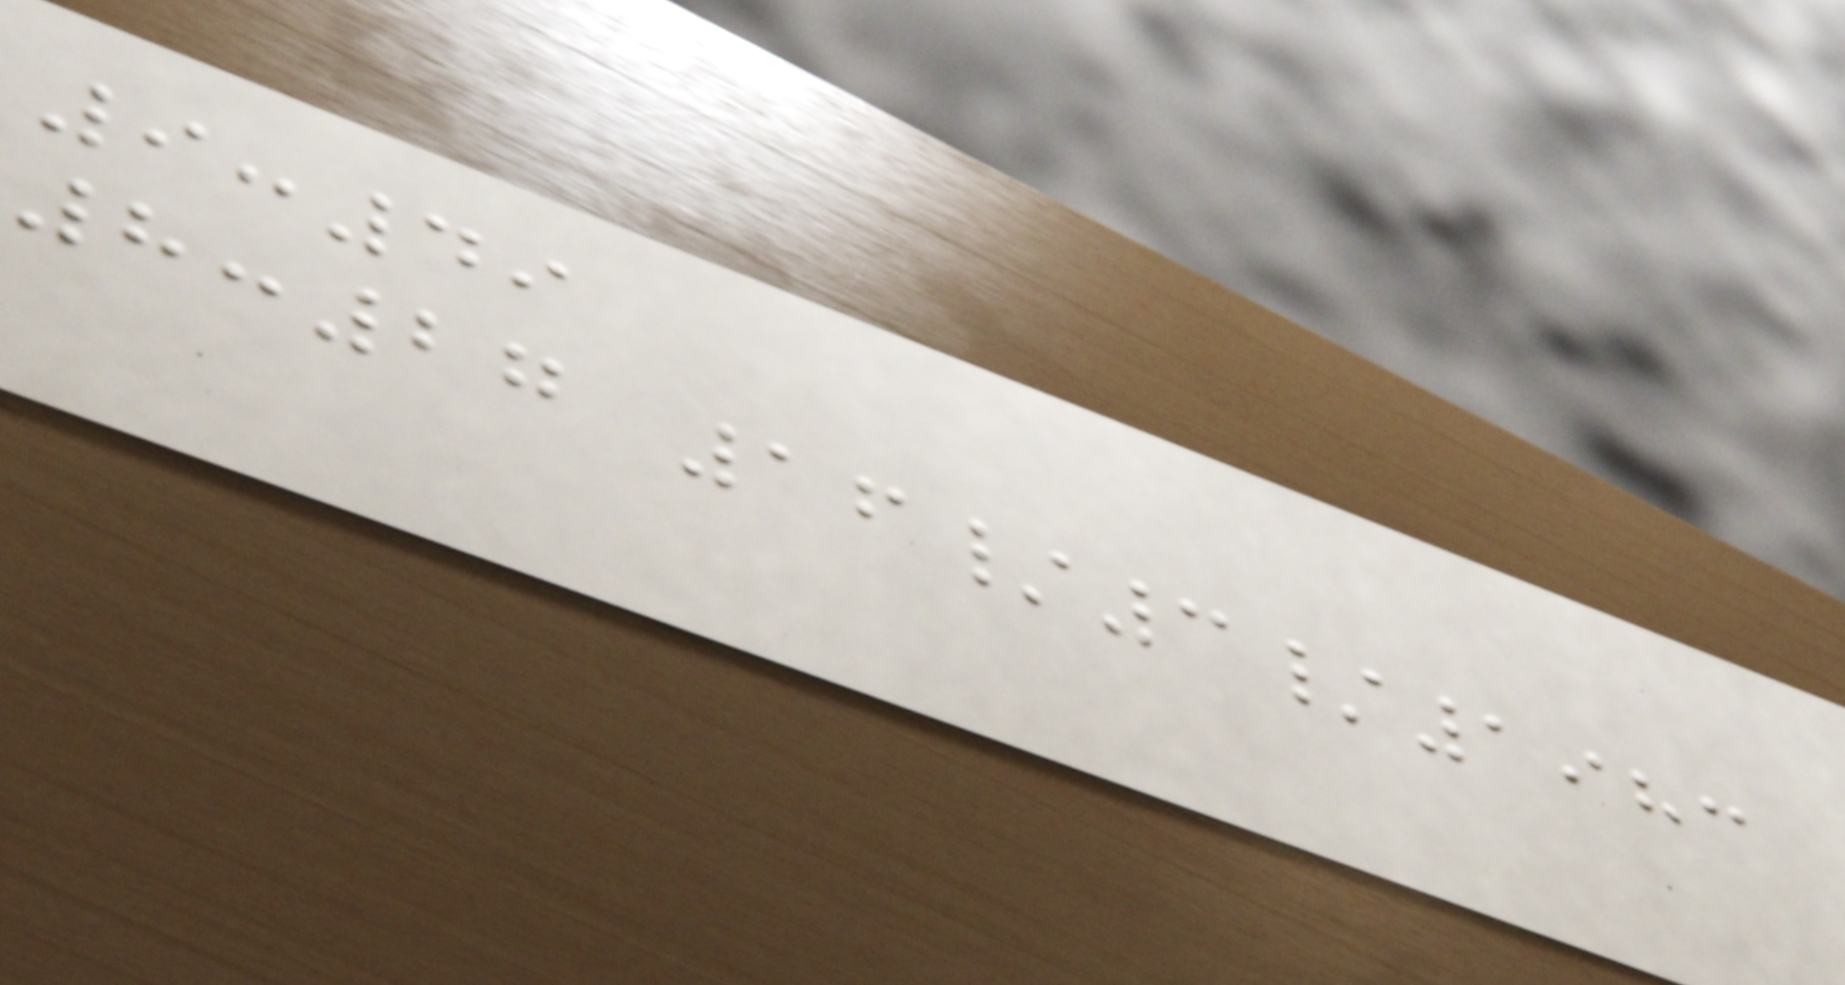9:49
8:27 16/3/1983
